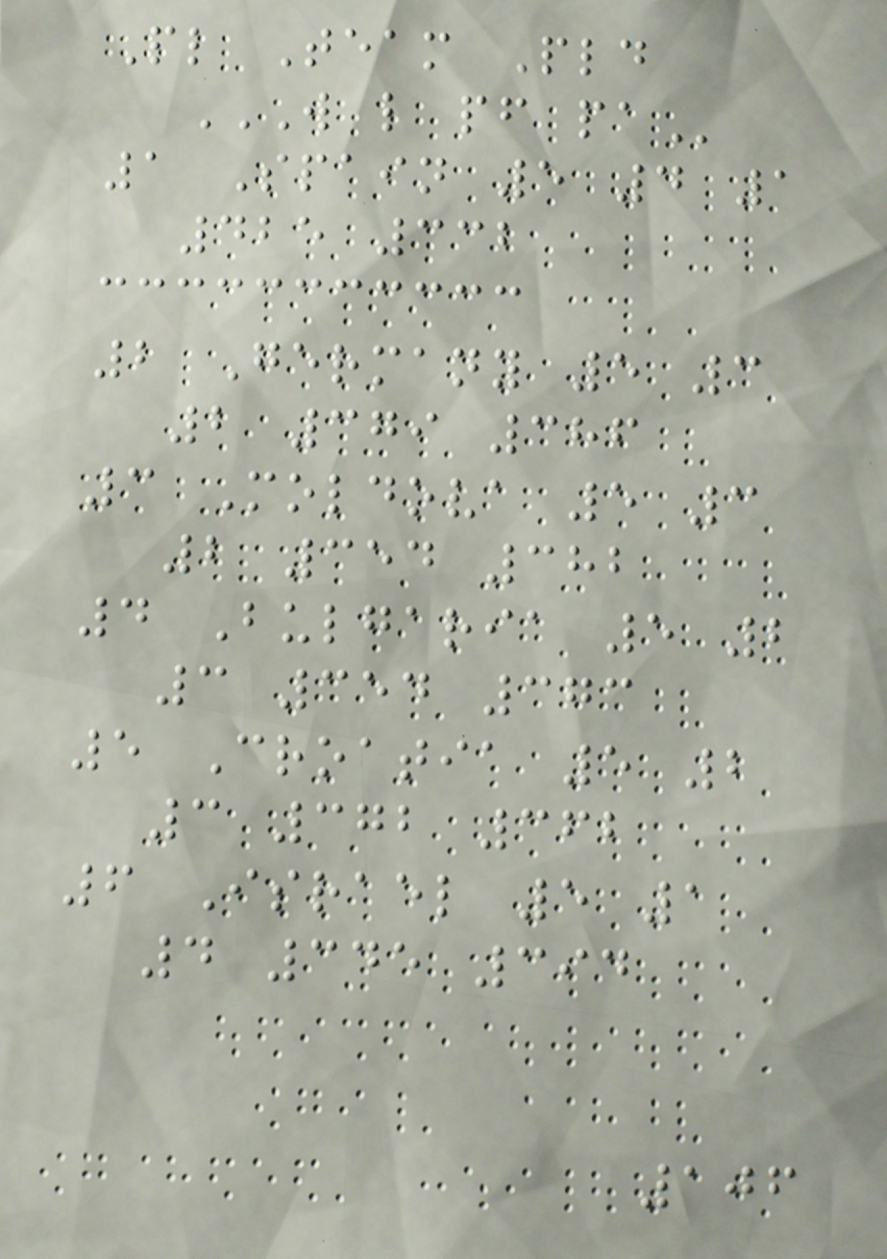Pl Team Pld
W L PF PA
1 Spain 5 4 1
425 332
2 Germany 5 3
2 379 386
3 Moldova 5 3
2 354 382
4 Bulgaria 5 2
3 354 373
5 Croatia 5 2
3 372 362
6 Israel 5 1
4 345 394
106
